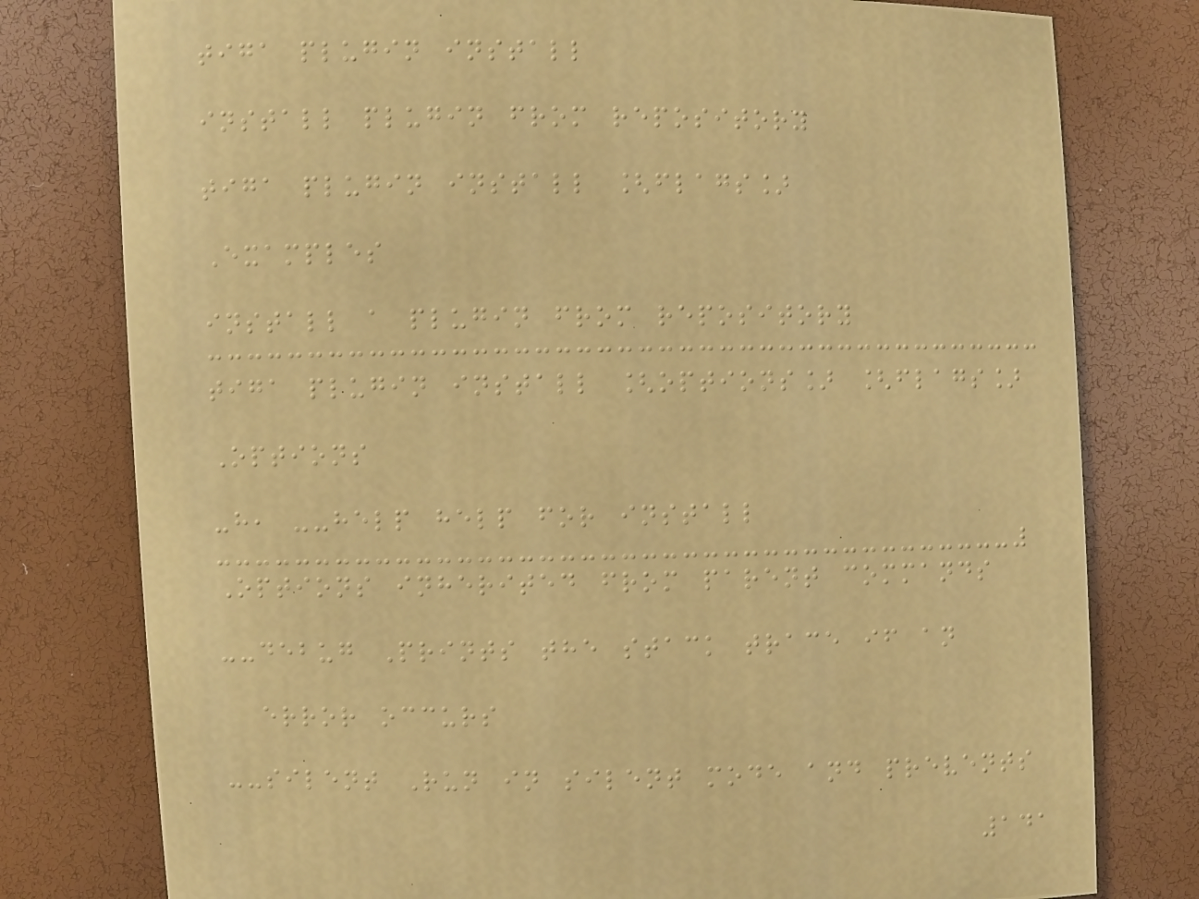tiga plugin install
install plugin from repository
tiga plugin install [flags]
Examples
install a plugin from repository
tiga plugin install [options] [flags]
Options
-h, --help help for install
Options inherited from parent commands
--debug Prints the stack trace if an
error occurs
--silent Run in silent mode and prevents
141
